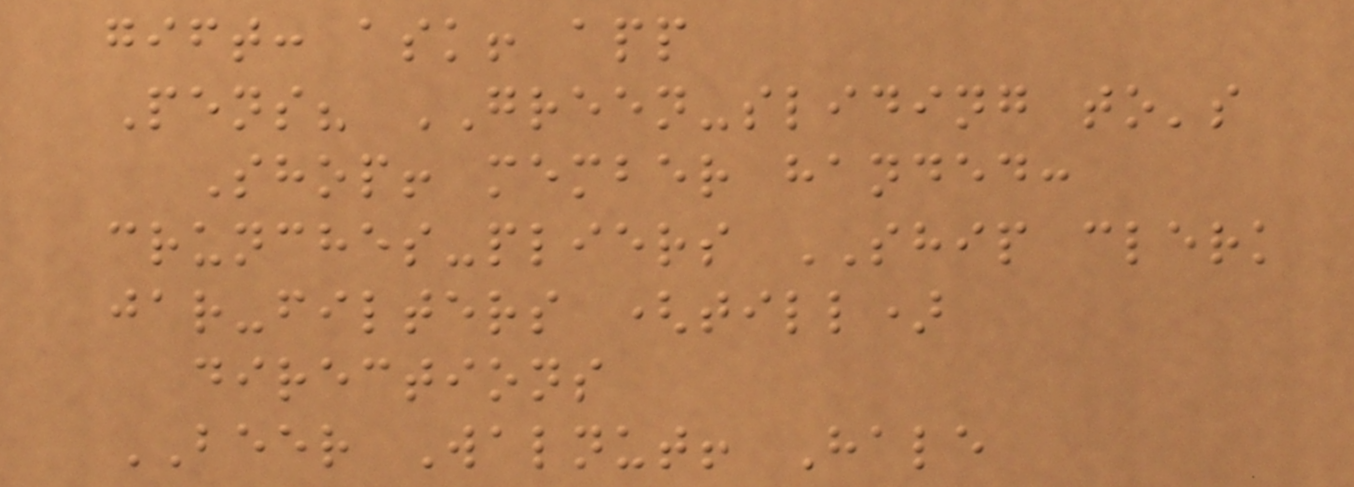gift: ask! app
Pens? GREEN-sliding to's
Shop! member handed:
crunches-pliers SHIP clerk
jar-filters (till)
directions
BEER Walnut! Hale
